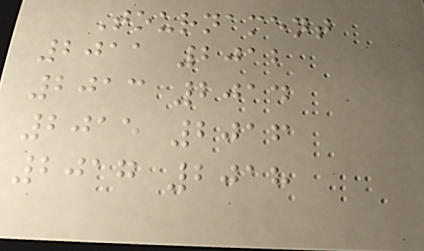Tournament
2011 2012
2013 2014
2015 2016
2017 2018
